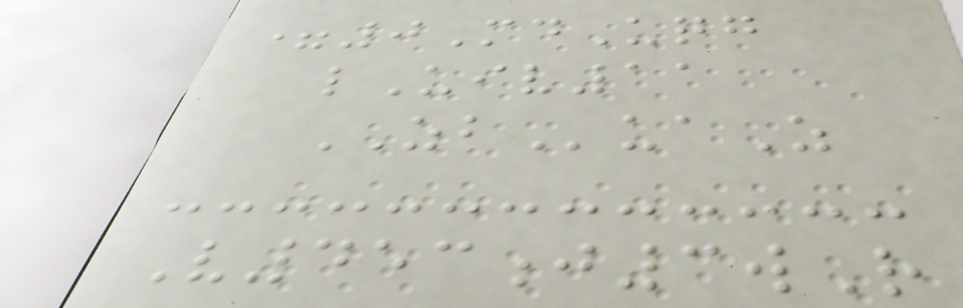=0MdUqg
lUiv11
ZBuaZ
V453j3wR
